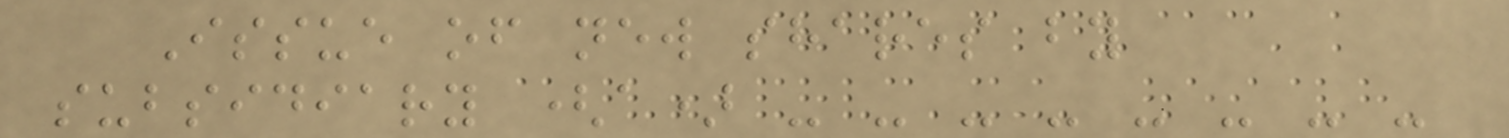Issue of new shares by
subsidiary (a) - - - - - - - -
